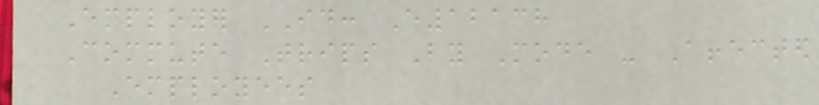Employer ID: E12138
Commute Trips By Mode - Affected
Employees
